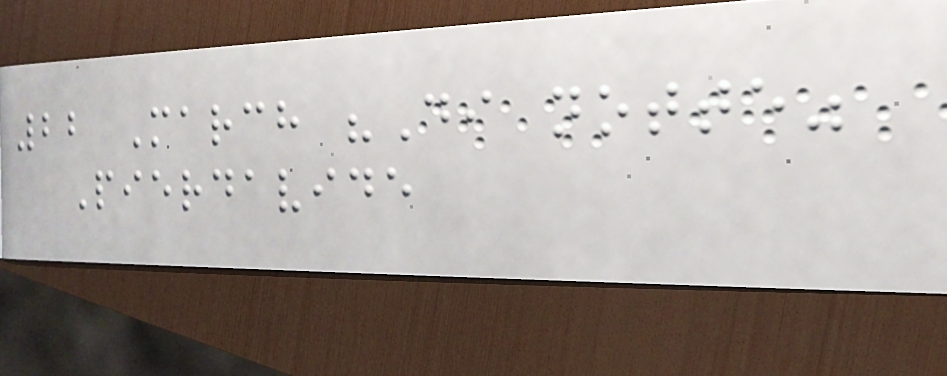22 March "Di notte"
Pierdavide
